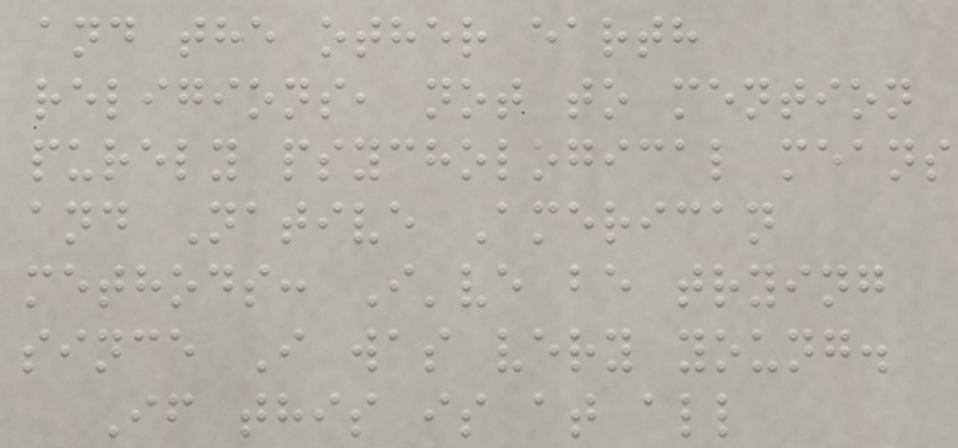and the other earth
religions, not to mention
purely psychological means
and Native American
methods: I've be trying
since I was very young.
If this is at all
